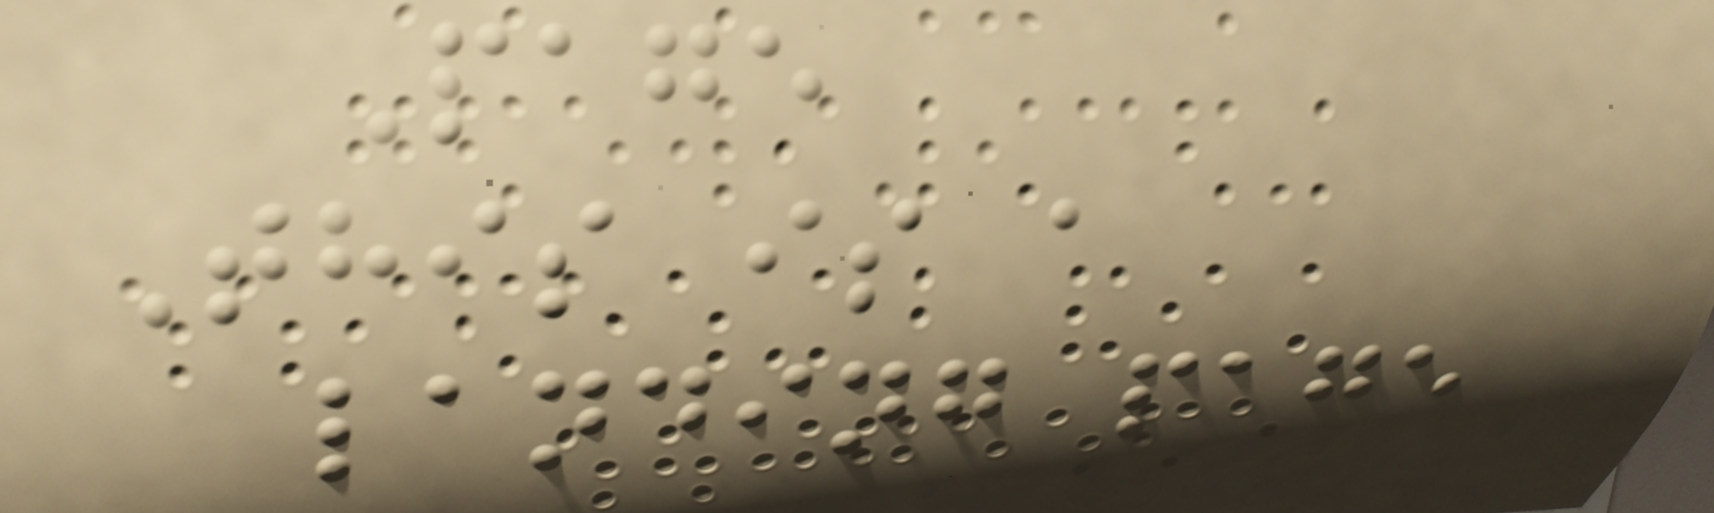Page
This is a
landing page
